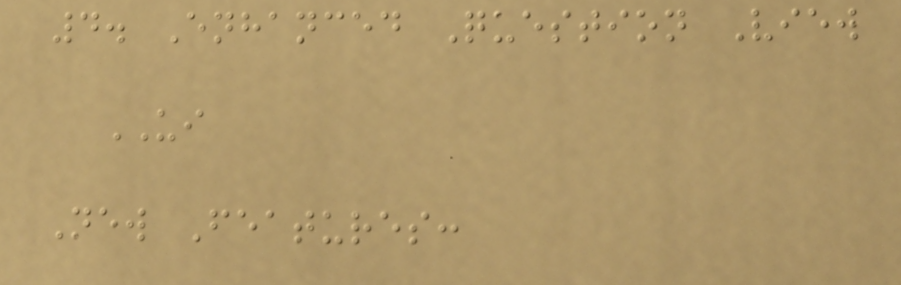4. Enhanced Question View
UI
New Features:
